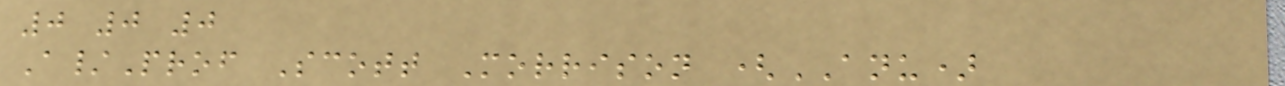0 0 0
A/Prof Scott Morrison (ANU)
